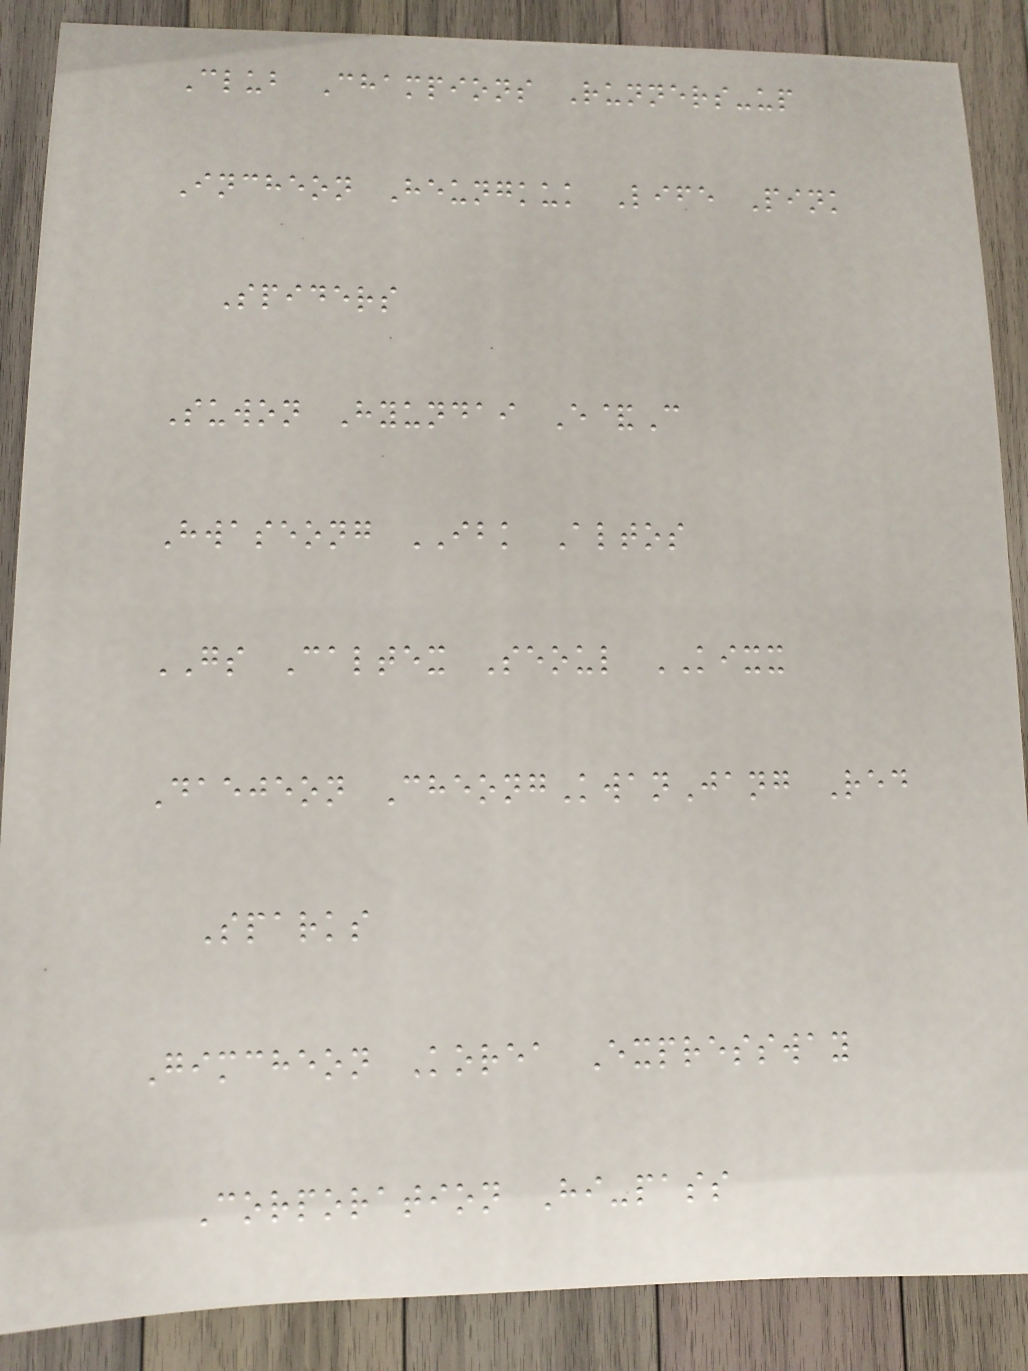Club Champions Runners-up
Incheon Heungkuk Life Pink
Spiders
Suwon Hyundai E&C
Hwaseong IBK Altos
GS Caltex Seoul KIXX
Daejeon CheongKwanJang Red
Sparks
Gimcheon Korea Expressway
Corporation Hi-pass
